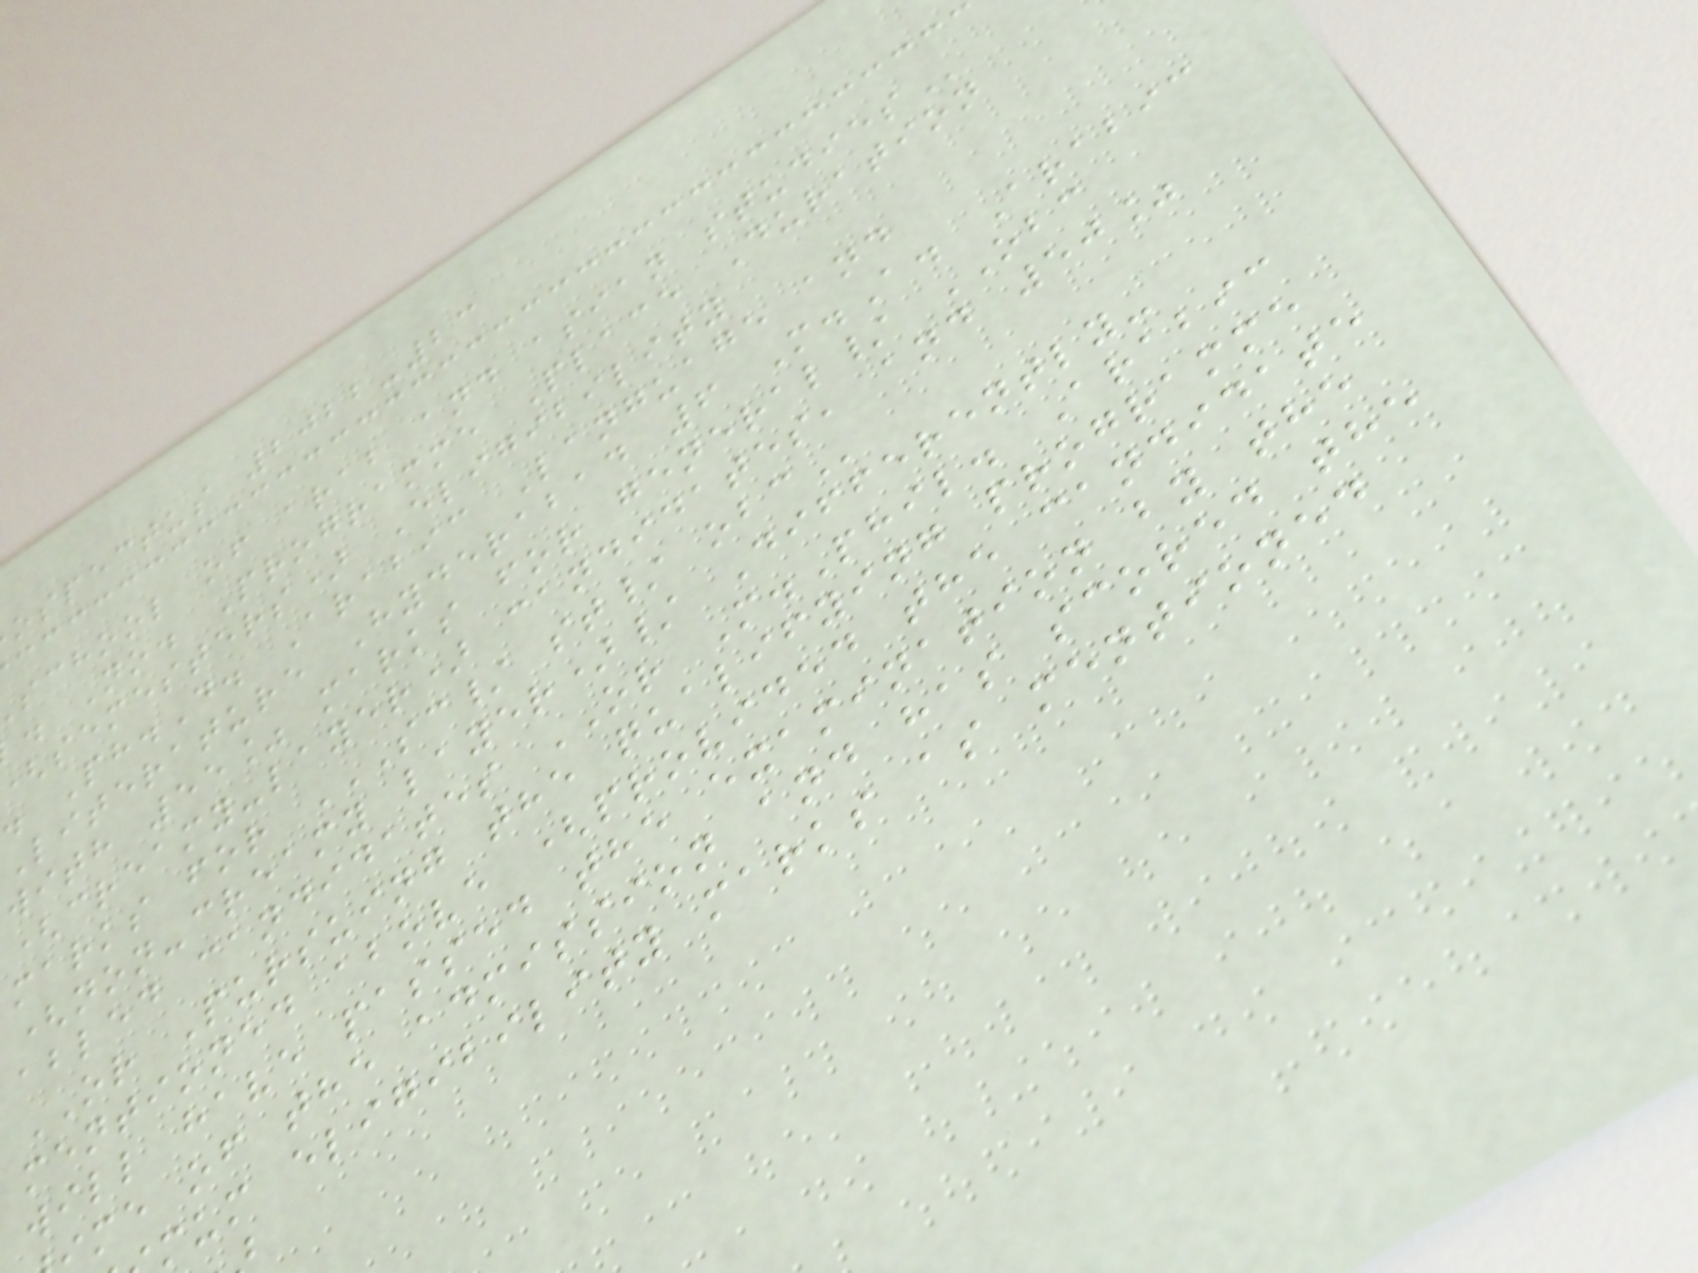ospectus 2022-23
school of arab and asian
. No. Programme Place Duration
semesters) Eligibility
. Ph.D. Arabic Language and
Literature Hyderabad 6 M.A. Arabic
with 55% marks for general/ OBC
(creamy-layer) candidates, and 50%
marks for SC/ ST/ OBC
(non-creamy layer)/ Differently-
abled candidates OR M.Phil. Arabic
OR Pursuing the qualifying programme
mentioned above (provided the candidate
will have passed the examination by the
me of the admission and has scored the
mum eligibility marks as mentioned
